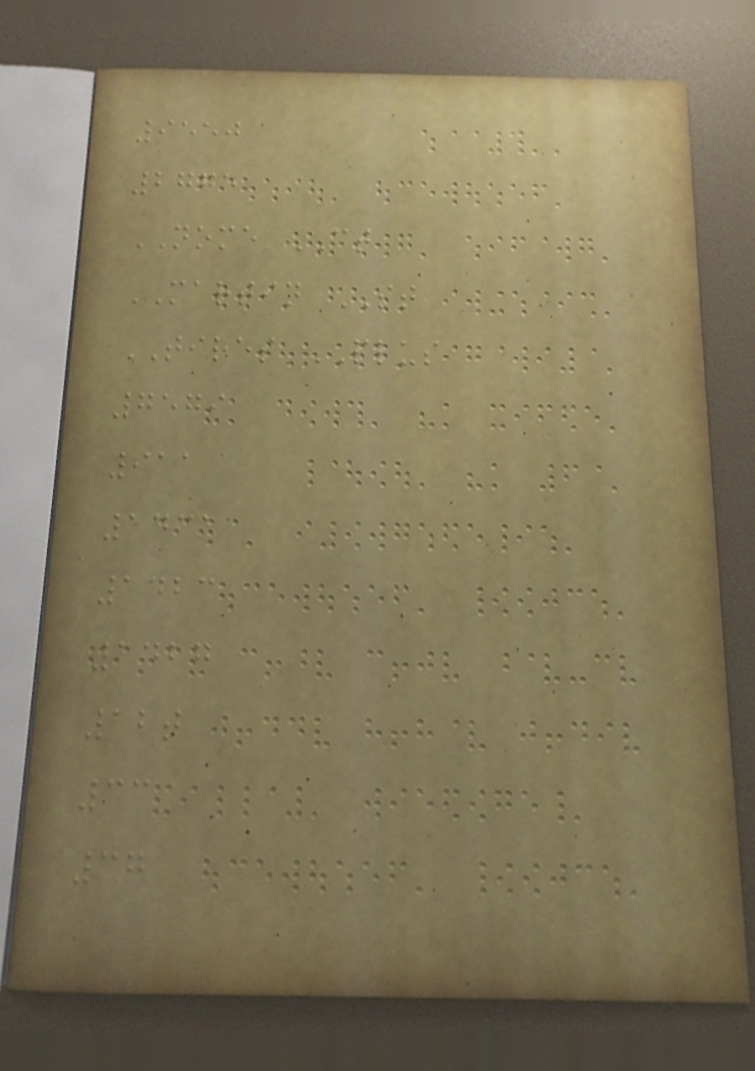9550
2775
NOME CT
MARTIN ST
TIRES PLUS
7579
911
1431
1423
1427
12t
33
37
